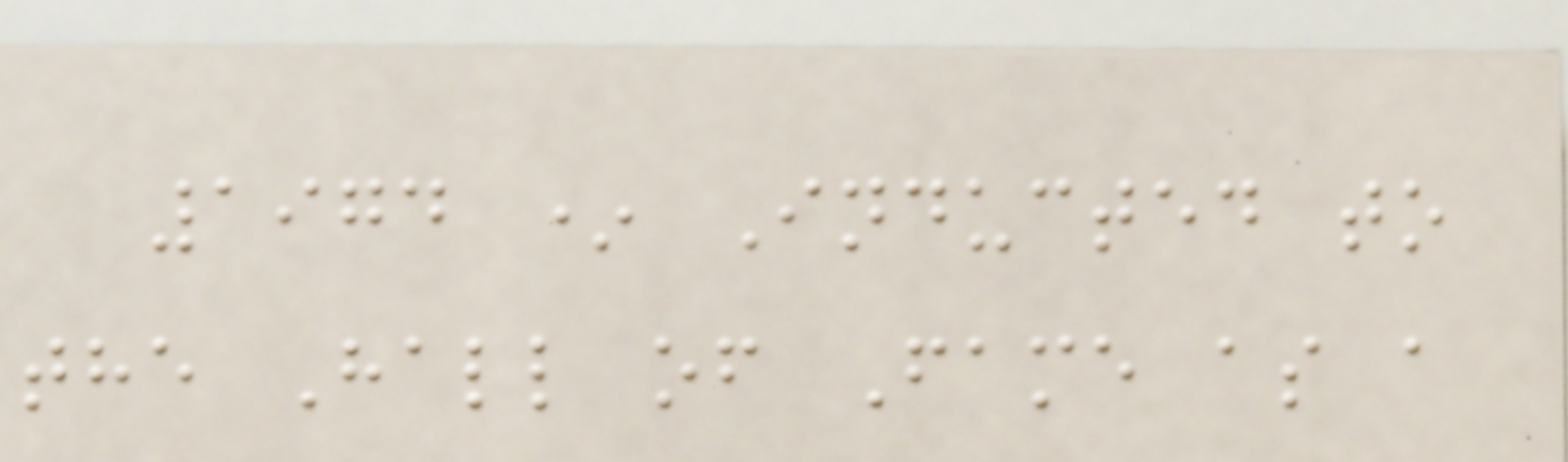1974 * Inducted to
the Hall of Fame as a
